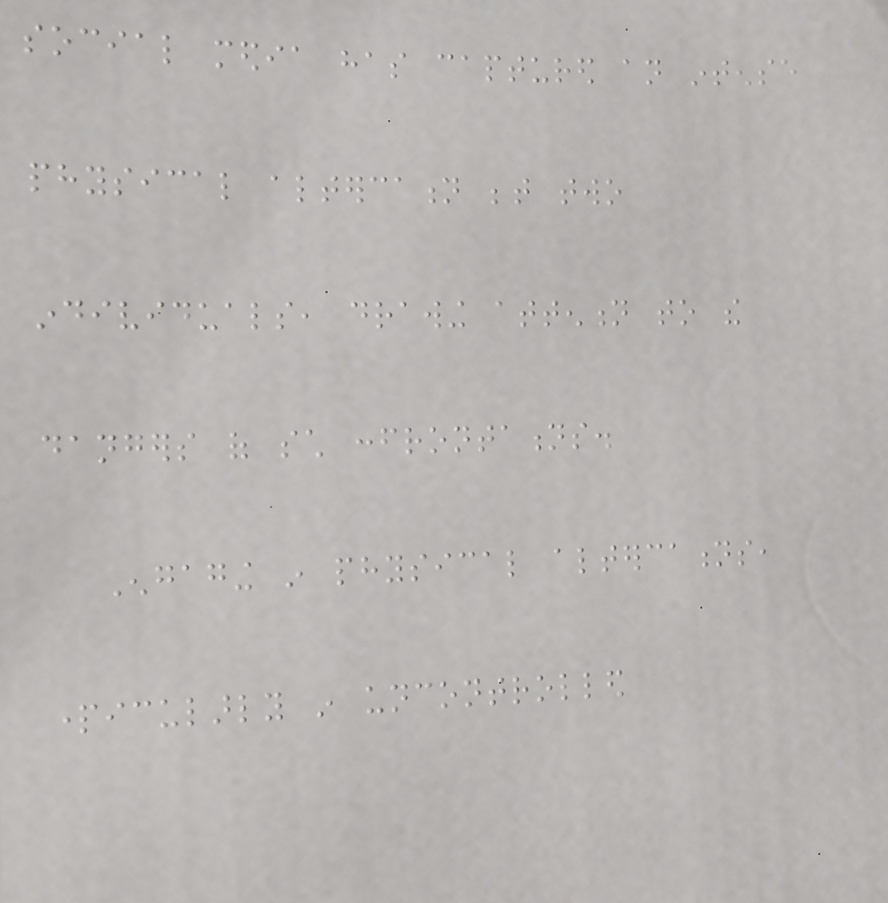social media has captured an intense
physical altercation between two
individuals, drawing attention to the
dangers of such confrontations.
Engaging in physical altercations,
particularly in uncontrolled
